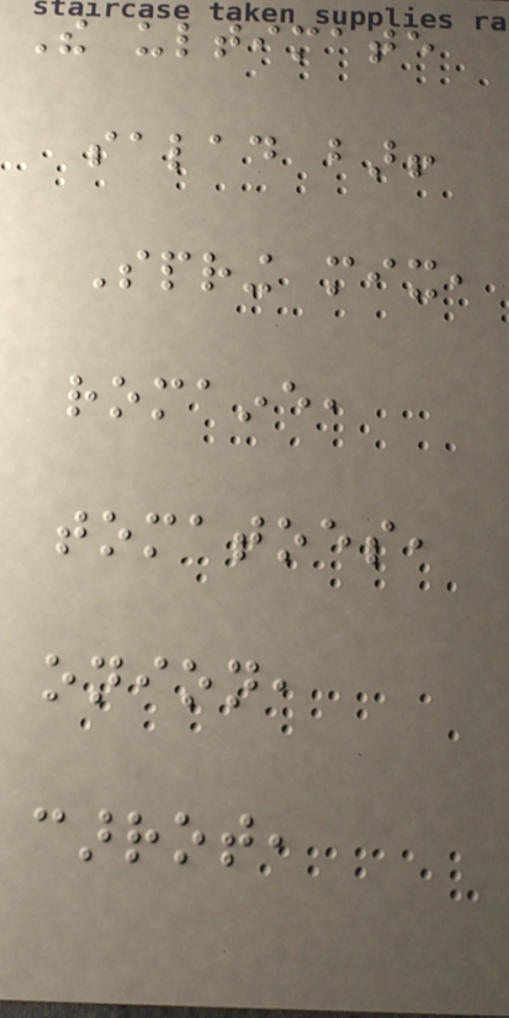The ultimate
salad bar!
Spring mix,
romaine,
tomatoes,
onion,
carrot,
